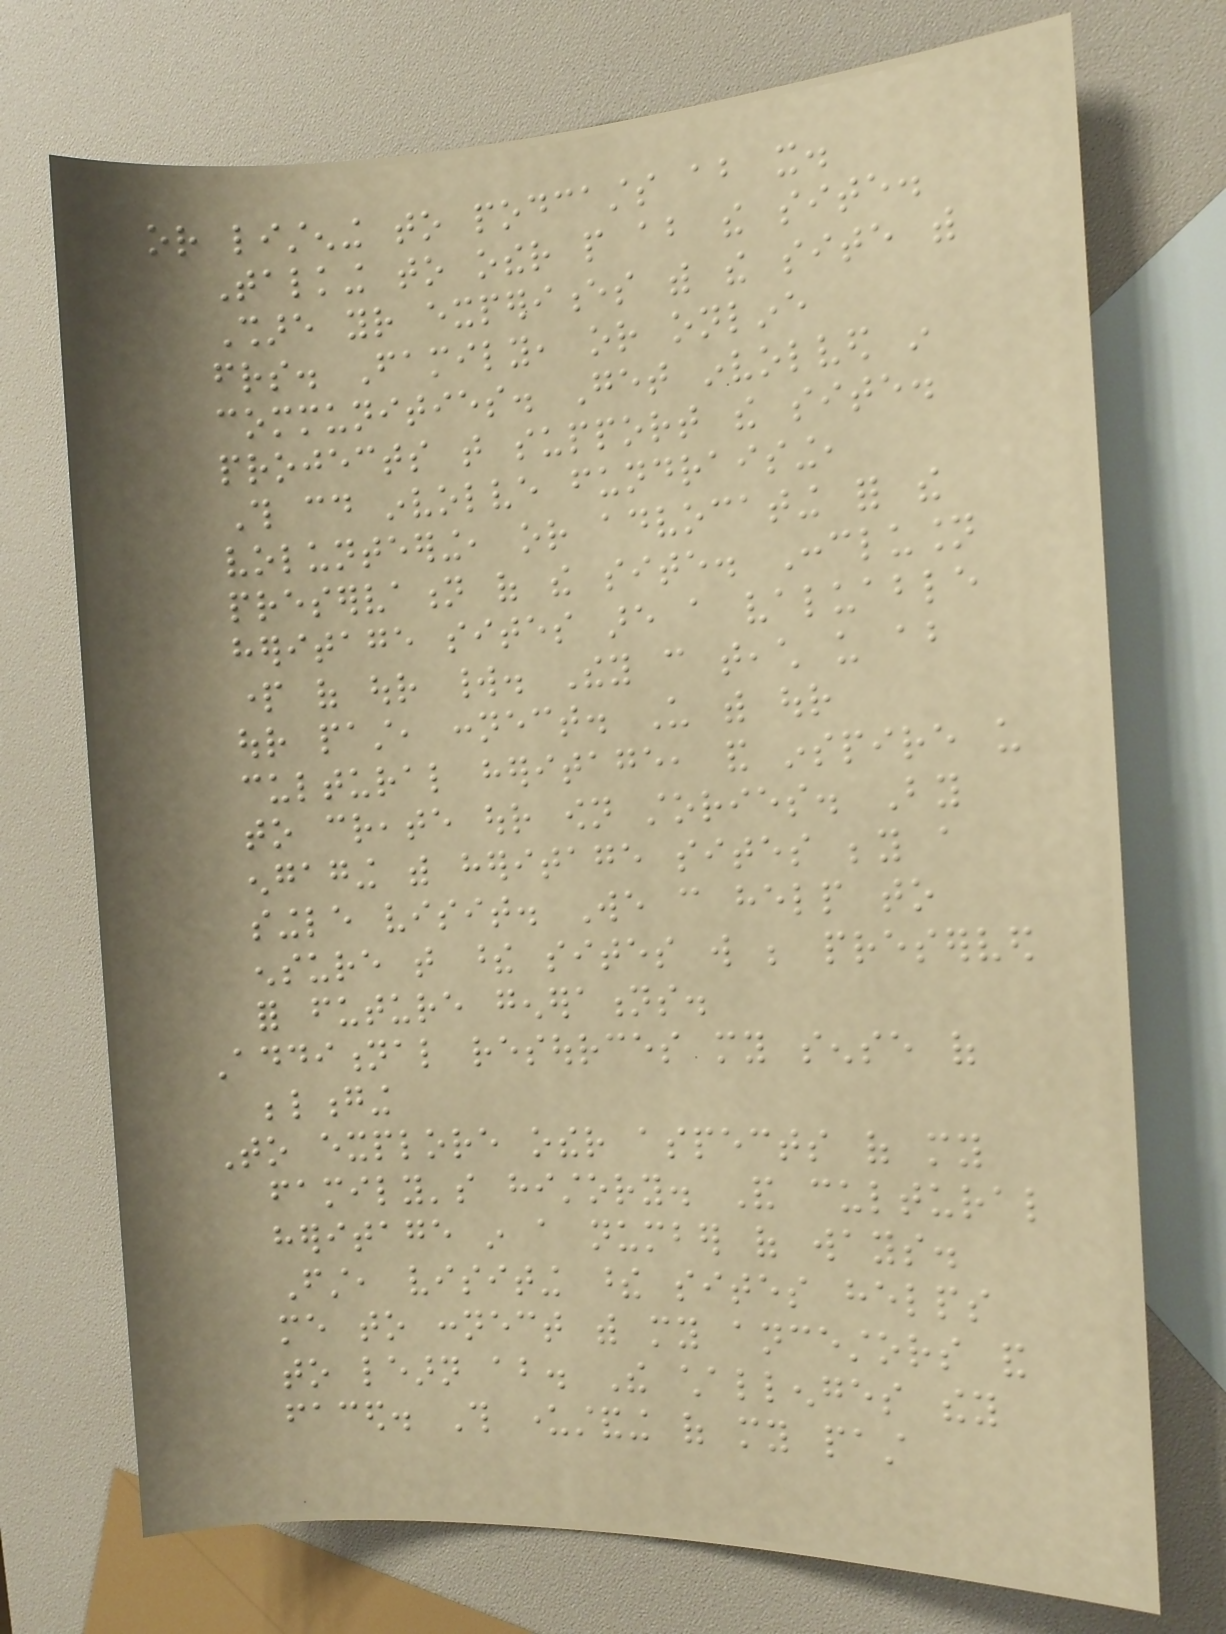or listening to podcasts about it.
Talking to other people about the site.
Share your experiences with the site with
friends. Family, or online
communities. Get involved in
projects that support the site.
This could involve fundraising,
volunteering, or advocating for the
preservation of the site. Conclusion
heritage sites are a valuable
part of our world. They can teach us about
our past, connect. Us with our
cultural heritage, and inspire us
to create our own stories. By
engaging with heritage sites beyond a
single visit. We can help to
ensure that these sites will be preserved
for future generations.
Additional resources my sense of
belonging
To explore other aspects of my
family's history. And cultural
heritage in a number of ways.
First, visiting these sites helps
me to connect with my ancestors and
to learn about. The challenges they
faced. This understanding of my past
